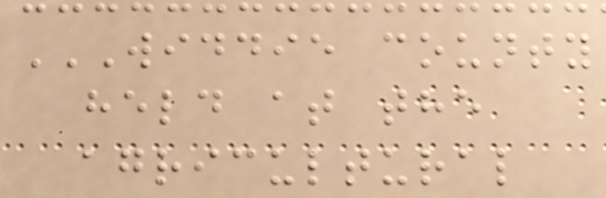WIDDIE COUNTY
HELD AT THE
AGRICULTURAL
